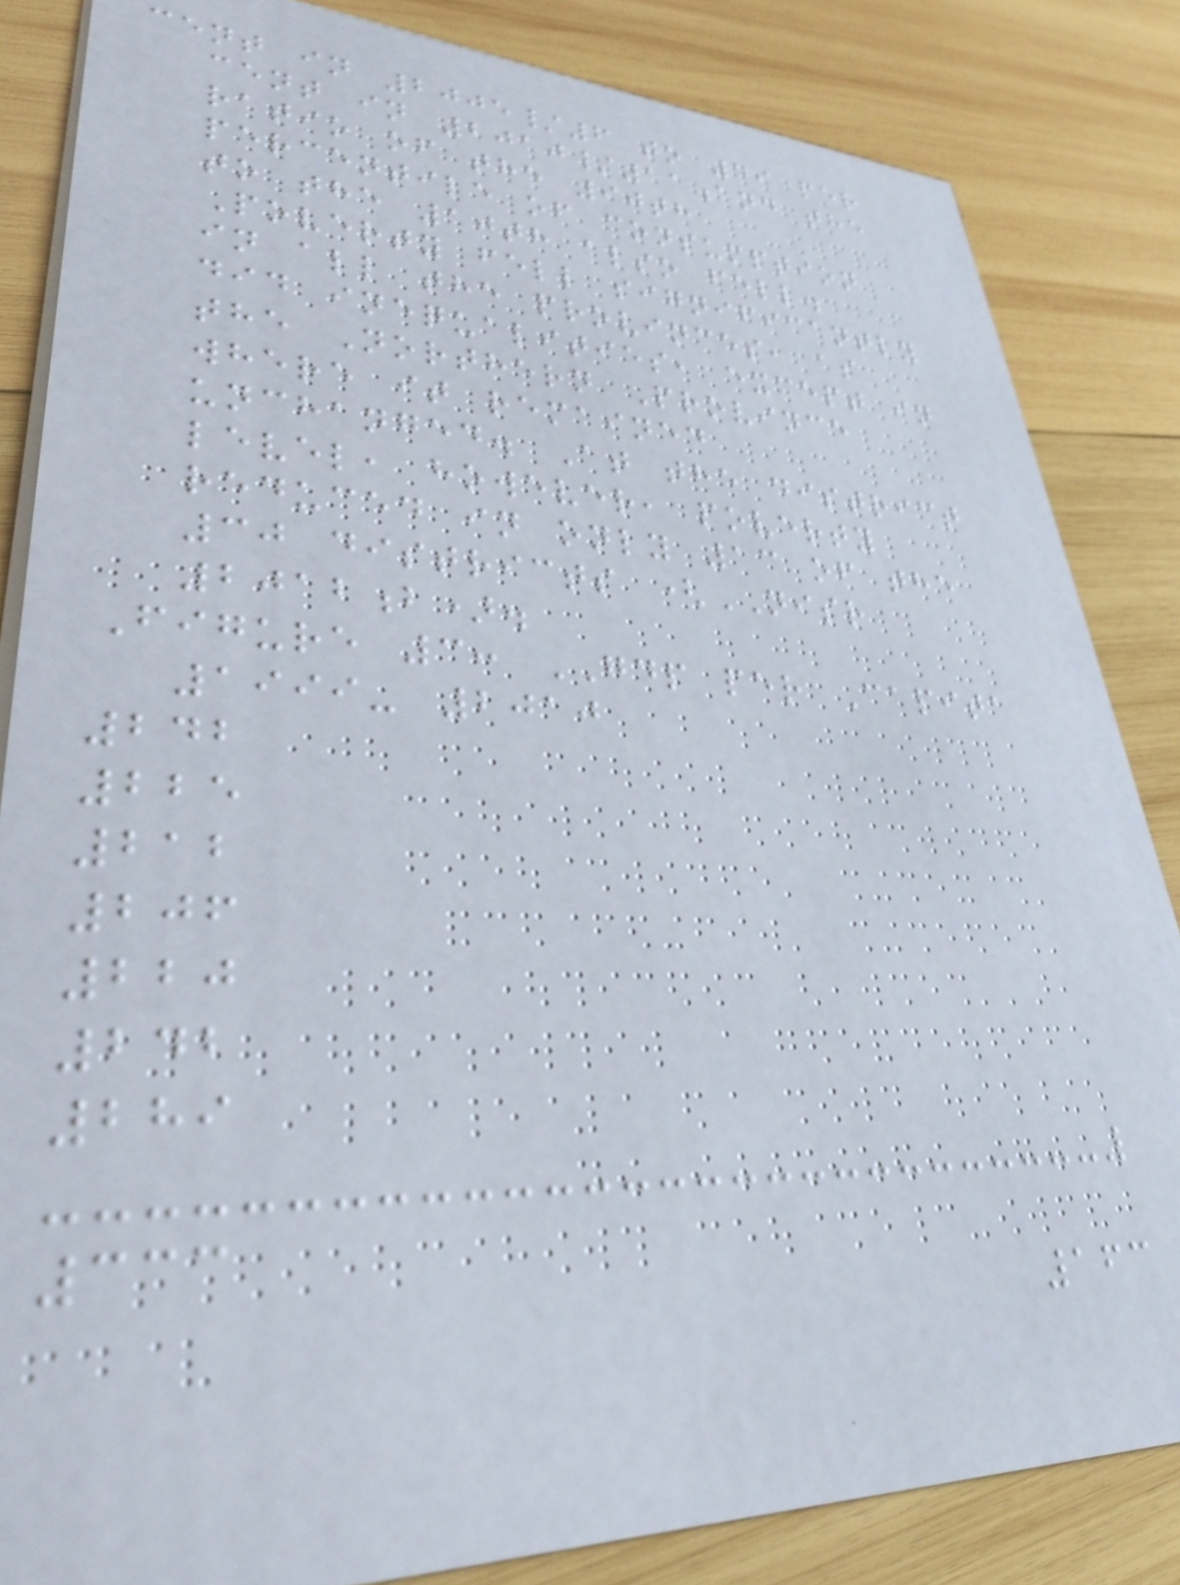cent in 2005/6 to 49 per
cent in 2010/11and the
ratio of the 90th
percentile of consumption
to the 10th also fell.
Poverty fell significantly
in all the provinces, as
did inequalities, except in
the Northern Province
where it remained
unchanged. At the district
level, however, poverty
reduced in only 13 of the
30 districts (NISR
2012b).
Figure 3: GDP per Capita
1999- 2010
242
225
212
206
220
242
289
333
163
